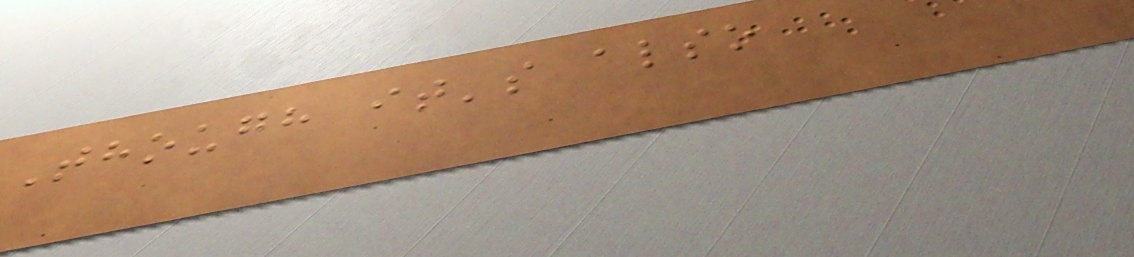Though it's also
